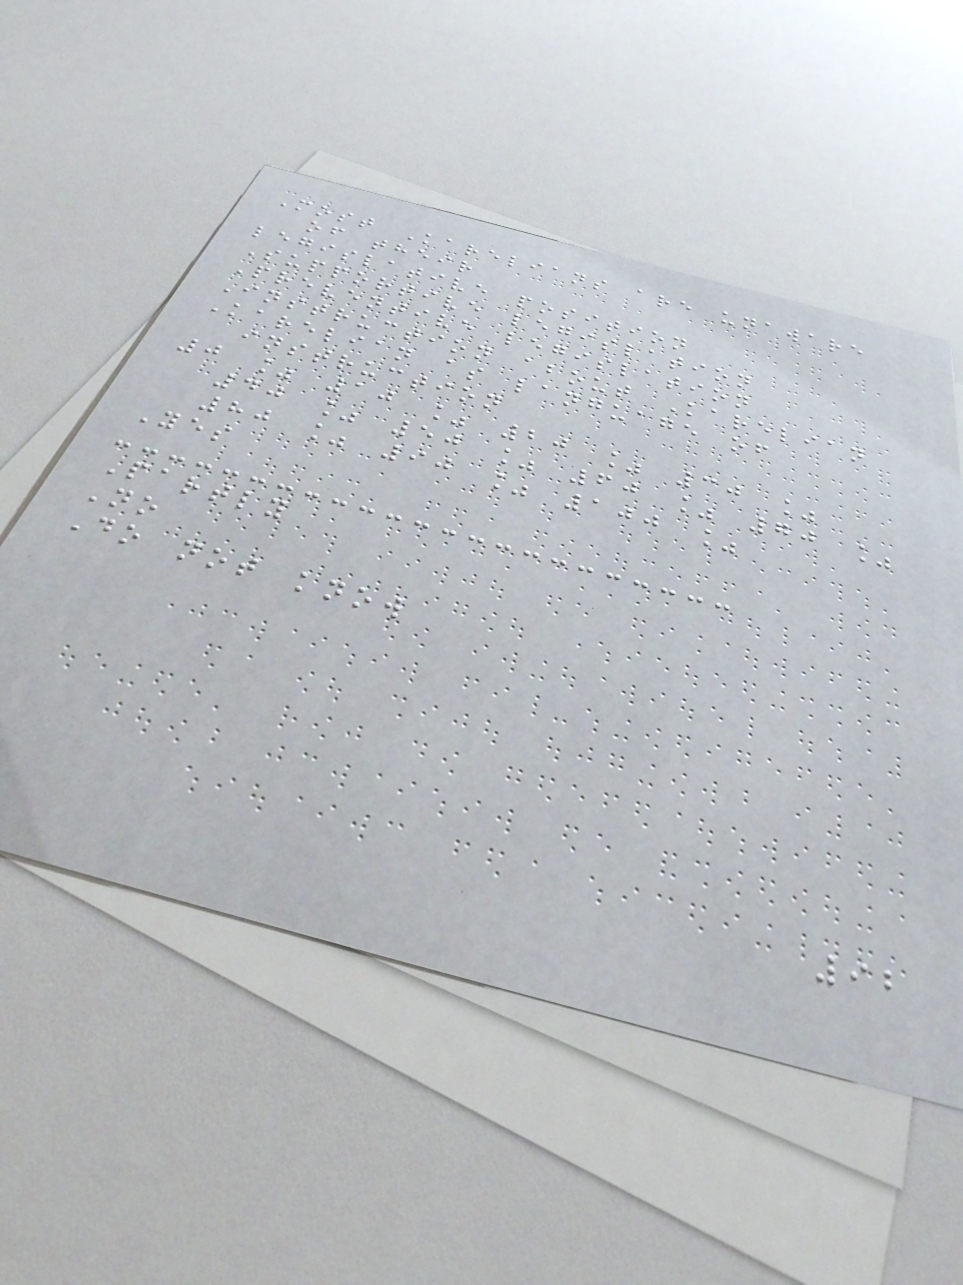Most Karelians are unaware
of their
legislative position
Supportive legislation
Preventive legislation
Instruction about Karelian
Karelian as language of
instruction
0 % 10 % 20 % 30 %
40 % 50 % 60 % 70 %
80 % 90 % 100 %
Yes
Partly
No
Do not know
92
